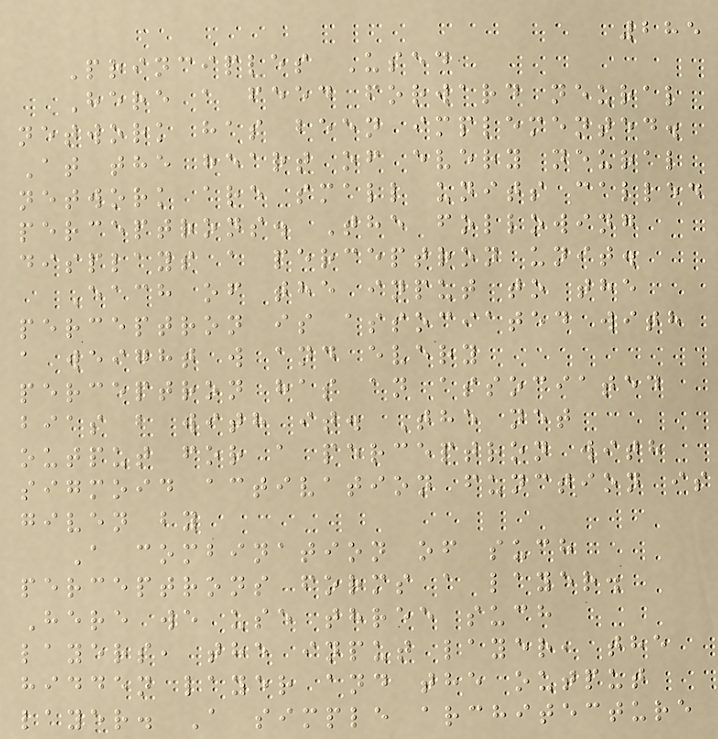285
Principles Used
Here a feed forward neural
network has been implemented.
At the heart of every neural
network are small units called
perceptrons. The following
displays a perceptron unit.
Each of the input to the
perceptron is associated with
a weight w and every
perceptron has an associated
bias b with it. The net
output for a perceptron with
sigmoid activation function is
given by
A combination of such
perceptrons forms a layer.
Here we use three such
layers, the input layer, the
hidden layer and the output
layer. A simple architecture
